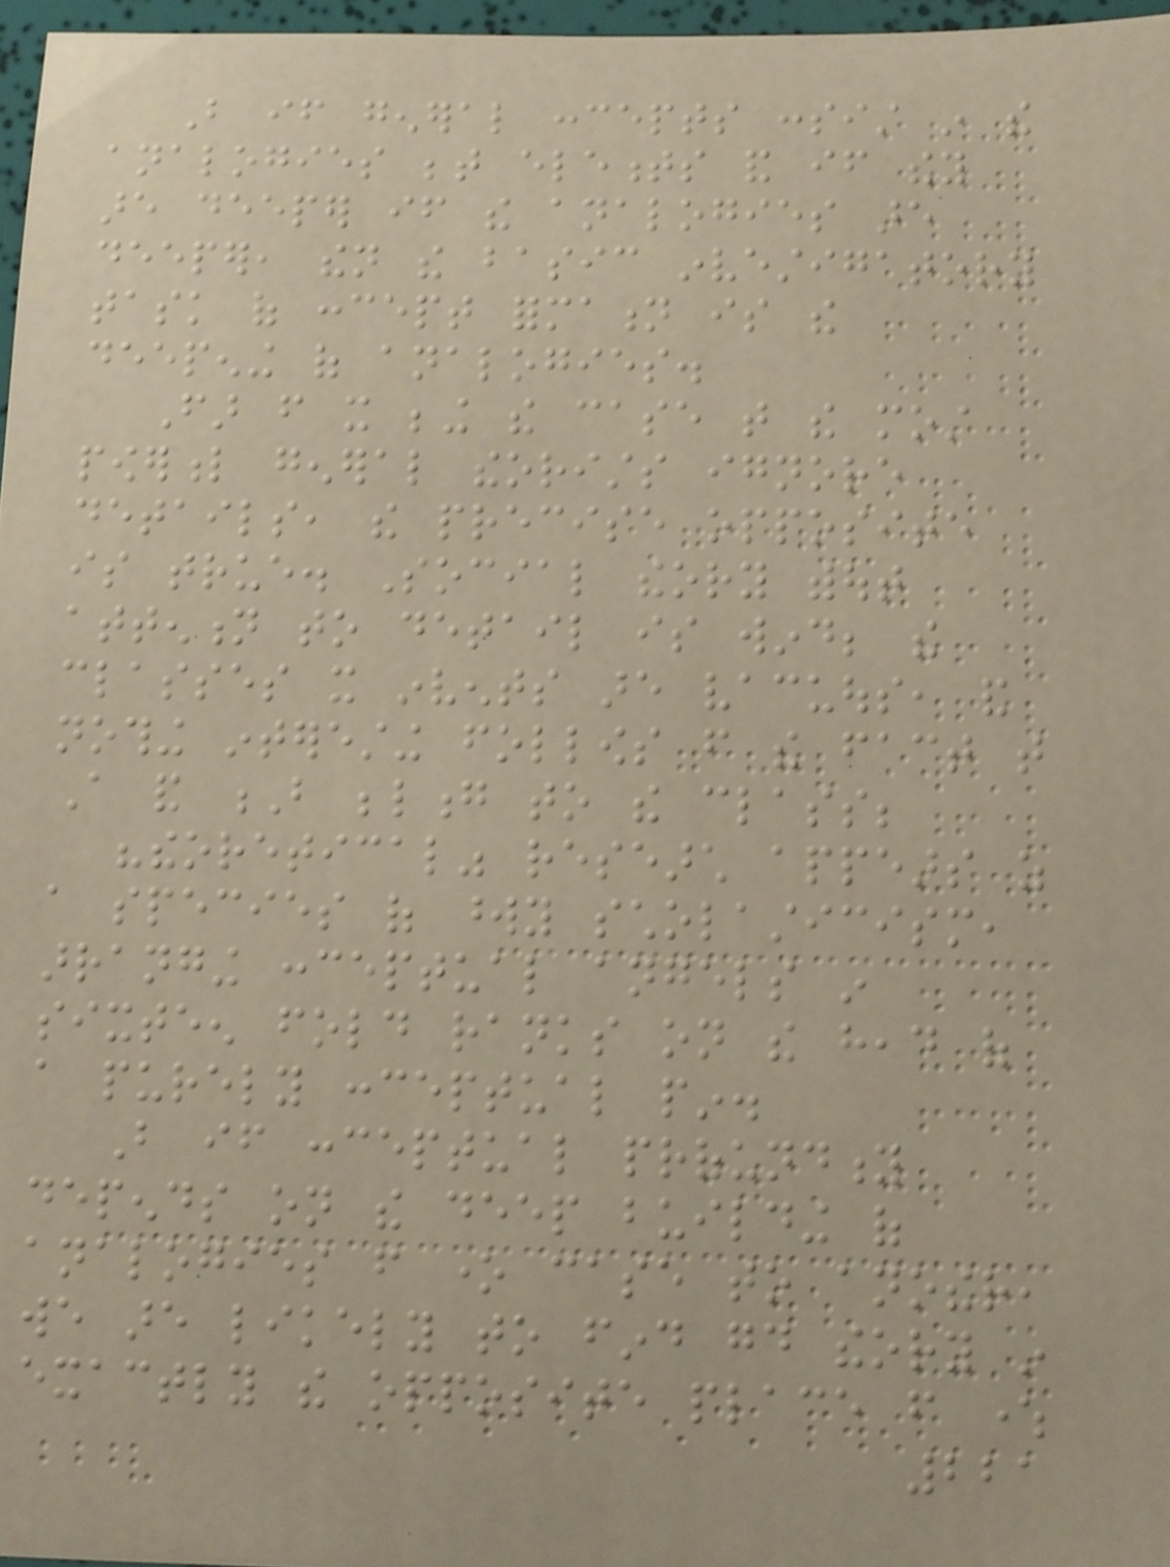But if general concepts consist in the
analogies between elements and if they
are deeper if the analogies are
deeper, then the basic investigatory
task of concept formation is the
deepening of analogies.
Far from it being the case that the most
powerful general theorists ignore
details, the precise opposite
is true. Social theory without
attention to detail is wind; the
classes it invents are vacuous, and
nothing interesting follows from the fact that
A and B belong to the class;
"theoretical" research appears as
a species of wordy scholasticism,
arranging conceptual angels in
sixteen fold ranks on the head of
a purely conceptual pin.
But if conceptual profundity
depends on the deep building of
analogies from one case to another,
we are likely to find good theory in
exactly the opposite place from where
221
